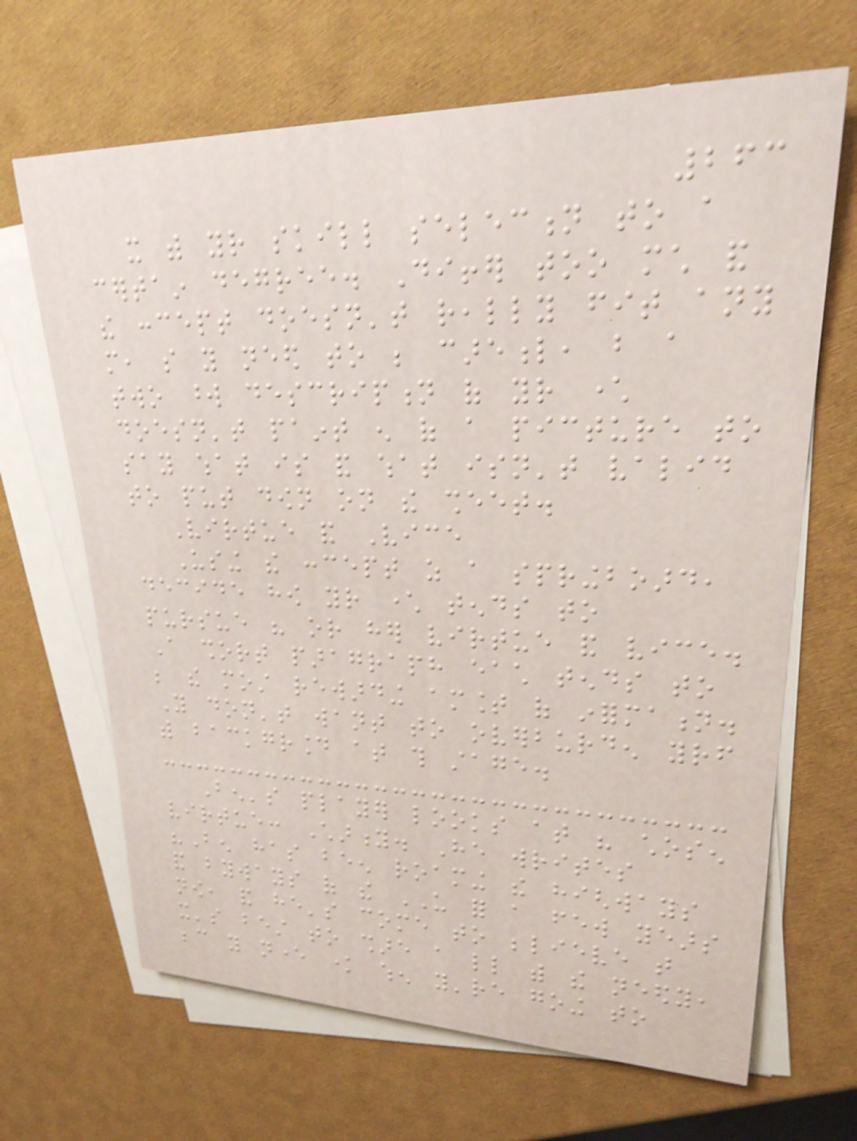263
it with your skill selection to a
certain degree. Differ too much and
the concept doesn't really fit any
more, so you need to be careful, but a
two word description of your character
doesn't paint enough of a picture to
say what is and what isn't valid
to put down on the sheet.
Virtue and Vice
Using the concept as a springboard,
decide how your character tends to
pursue his or her virtue and vice.
A short paragraph each tends to
be the most rewarding amount of information.
You don't want to overburden yourself
with background at this stage.
Ben's player looks at his chosen
virtue: Charity. He writes
"Ben has been roaming the highways
and byways of the US for a few years
now, and he's come to believe that
it's best to share a little with the needy,
because you never know when you're going to
